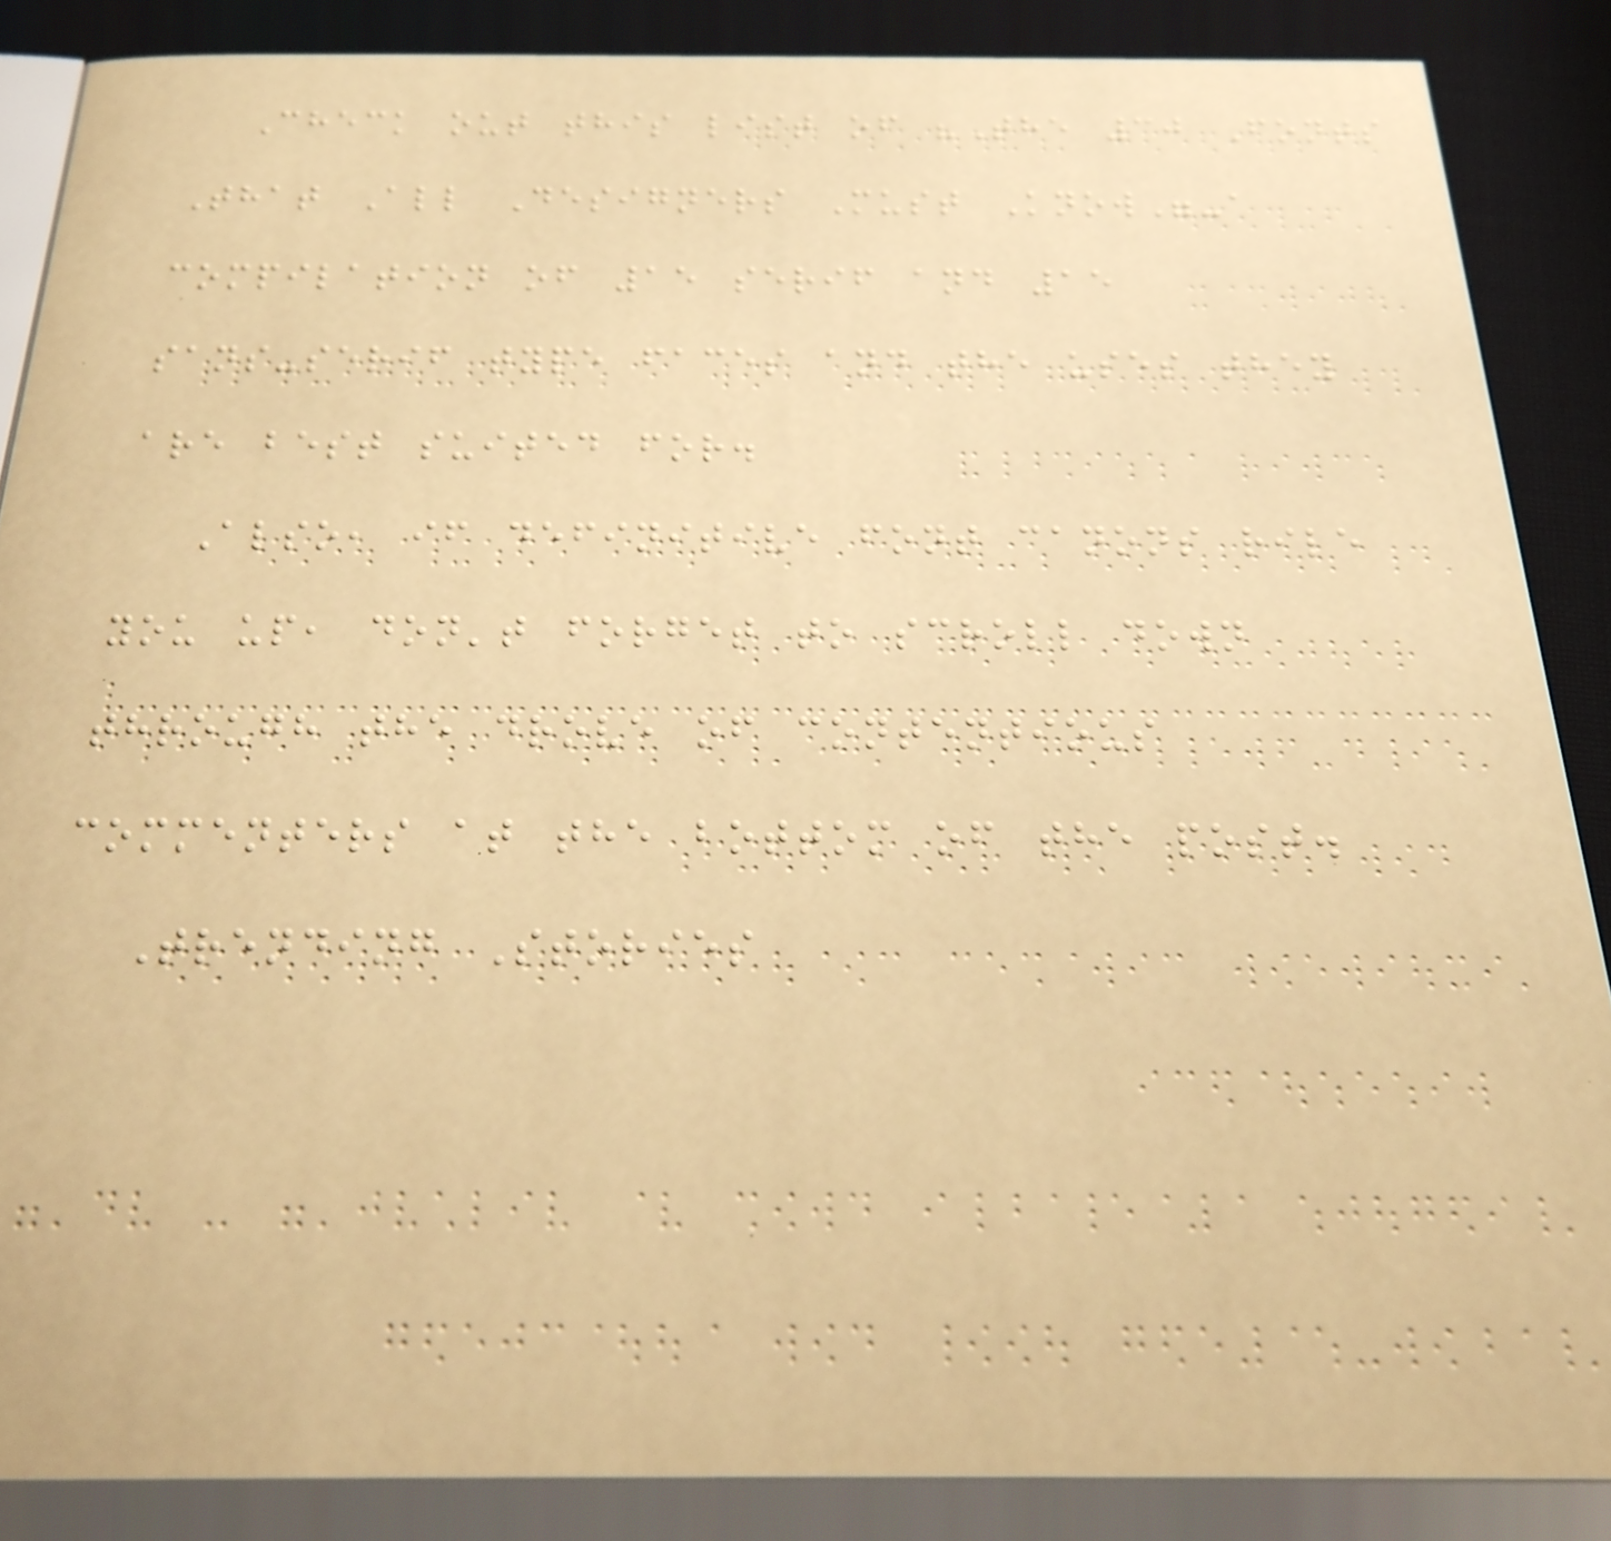Check out this list of "The 30 Fonts
That All Designers Must Know"-a
compilation of 15 serif and 15
sans-serif type faces and the uses they
are best suited for.
Also, if definitive font canons rile
you up, don't forget to scroll down
through the drove of contentious
commenters at the bottom of the post.
Trending Stories
